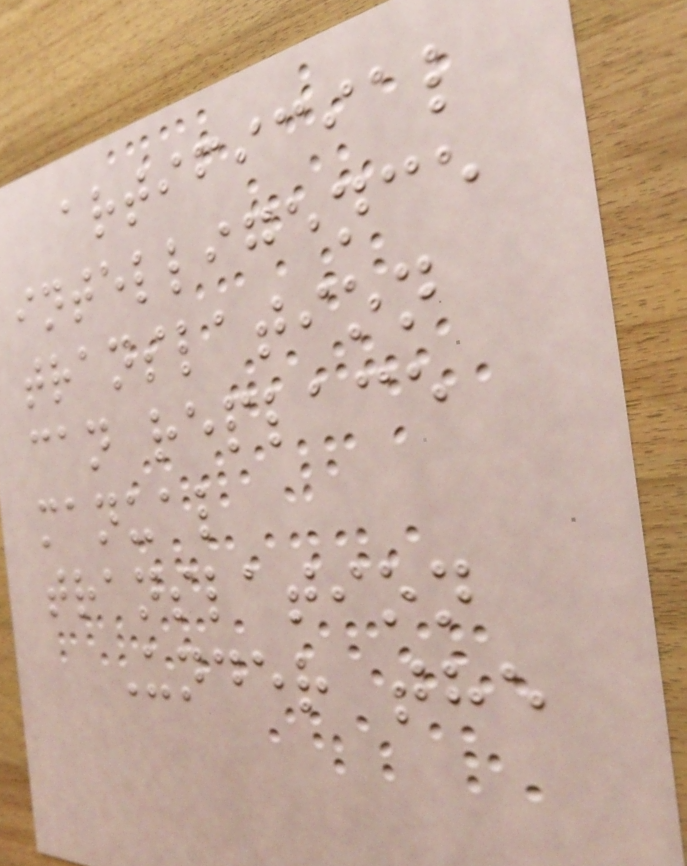artificial
intelligence
translation
can replace
manual
translation
Under the
